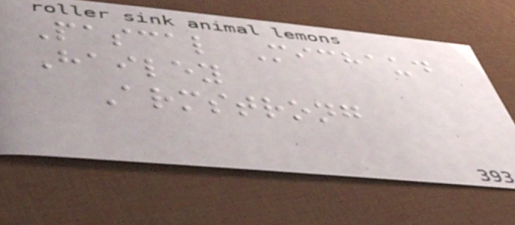Pascal Michaud
Hailey
Armstrong
